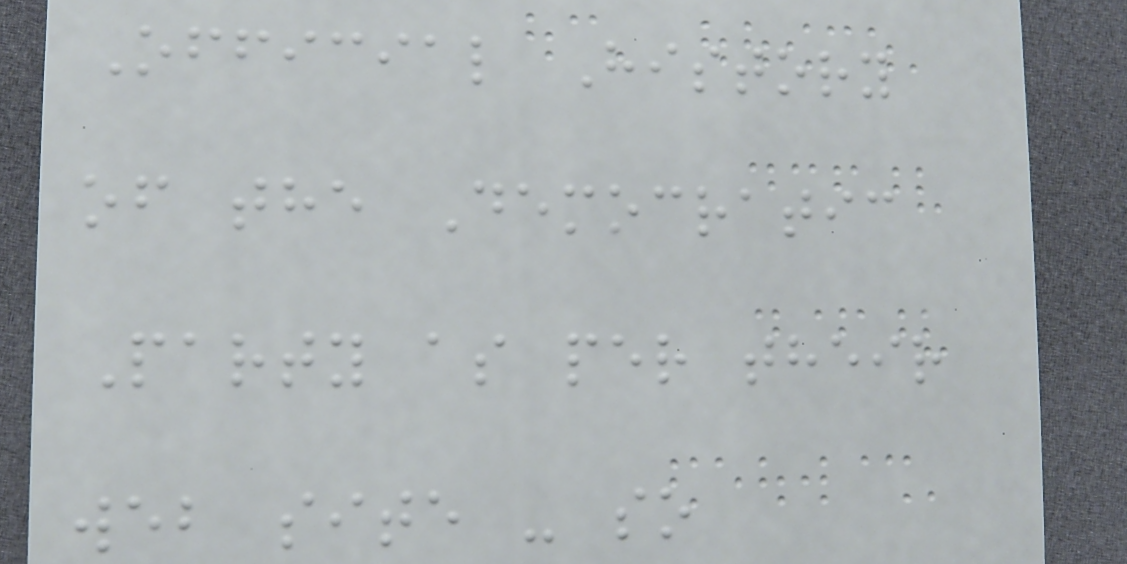Official History
of the Democratic
Party as per their
web site - so
